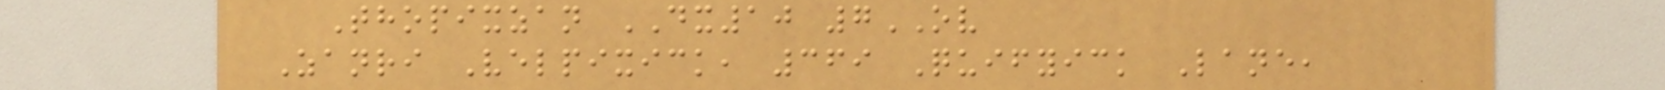Thopixzan DX10 7OV
Zanri Velpixick, 369 Quifyick Lane,
